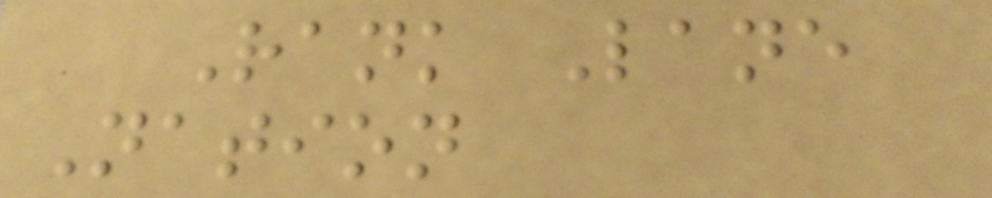Rank Lane
Nation
